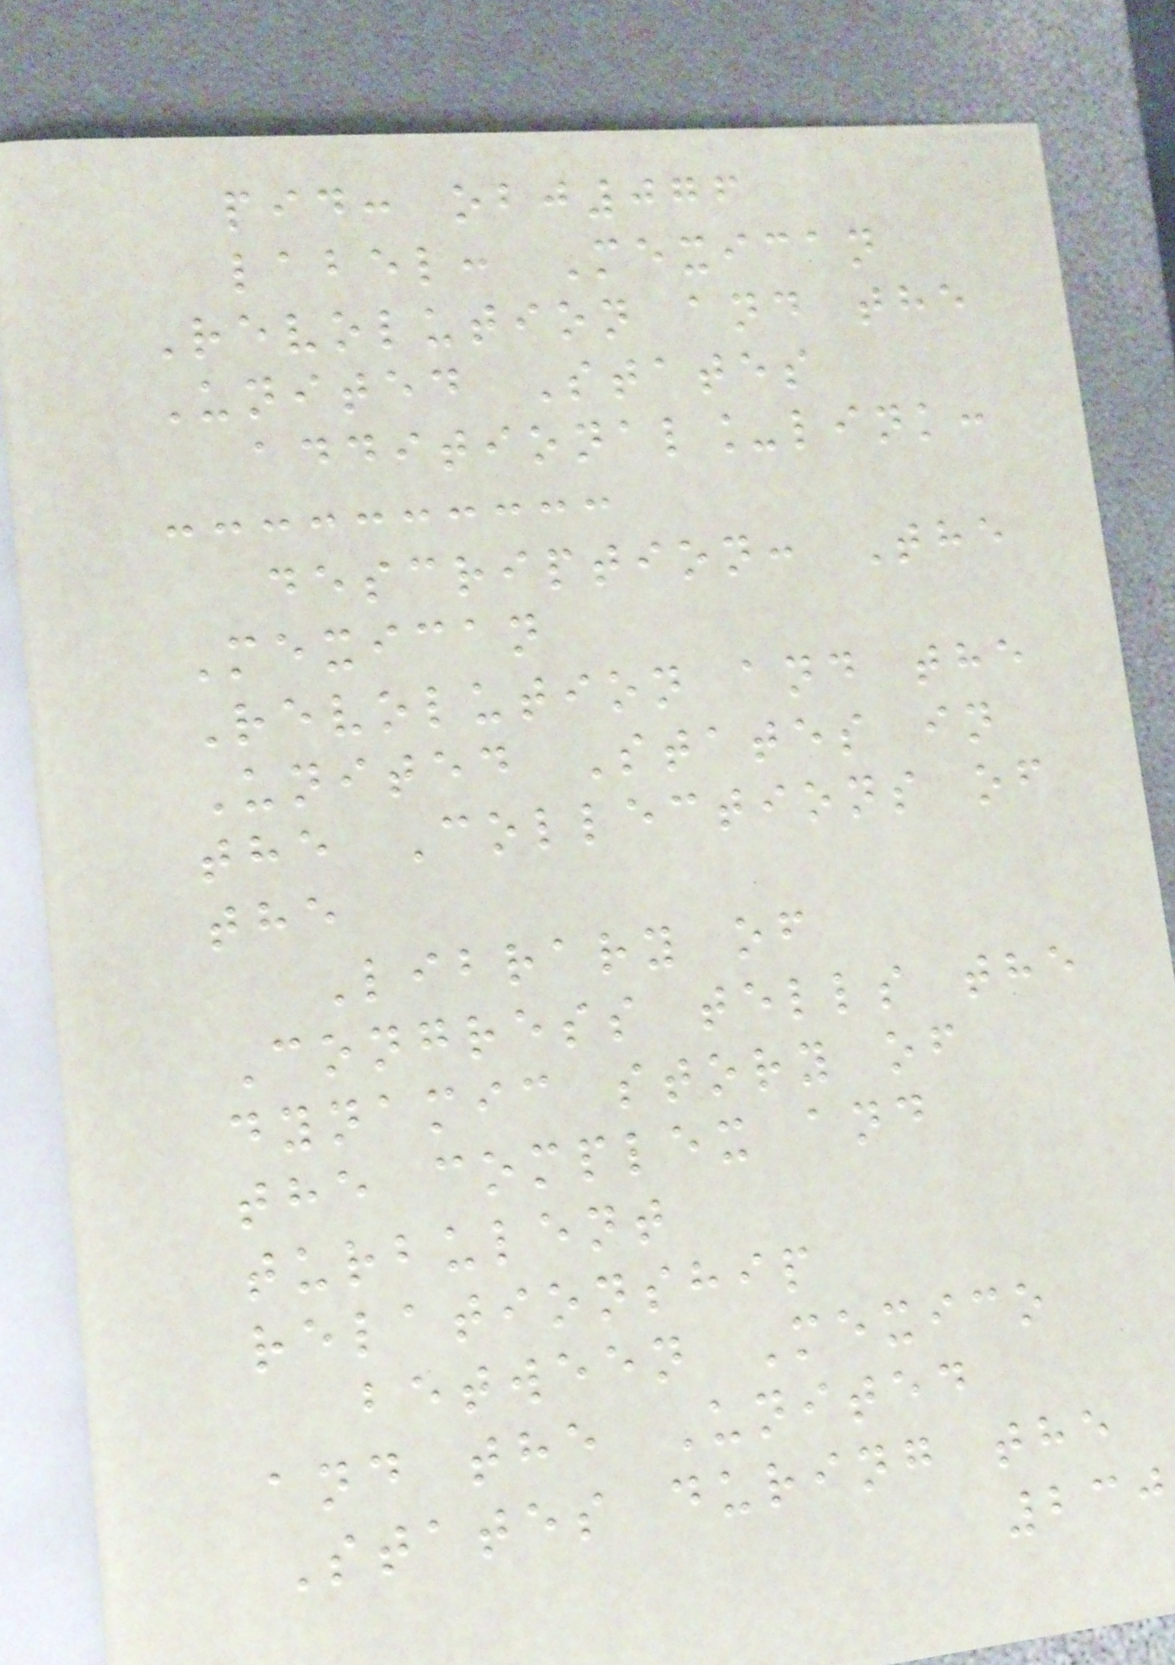pid: obj076
label: Mexican
Revolution and the
United States
additional_link:
description: The
Mexican
Revolution and the
United States in
the Collections of
the
Library of
Congress tells the
dynamic story of
the complex and
turbulent
relationship
between Mexico
and the United
States during the
230
